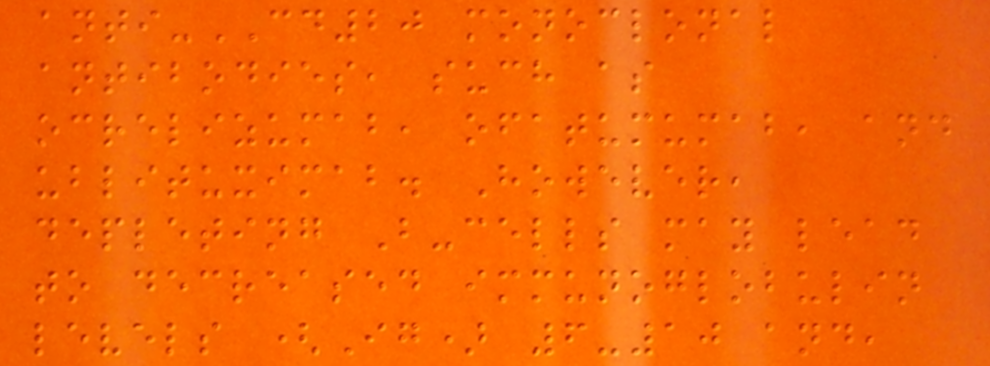anti-CD20 monoclonal
antibodies, such as
ocrelizumab, ofatumumab, and
ublituximab. However,
depleting B-cells may lead
to decreased immunoglobulin
levels (Ig) 6-10 and,
